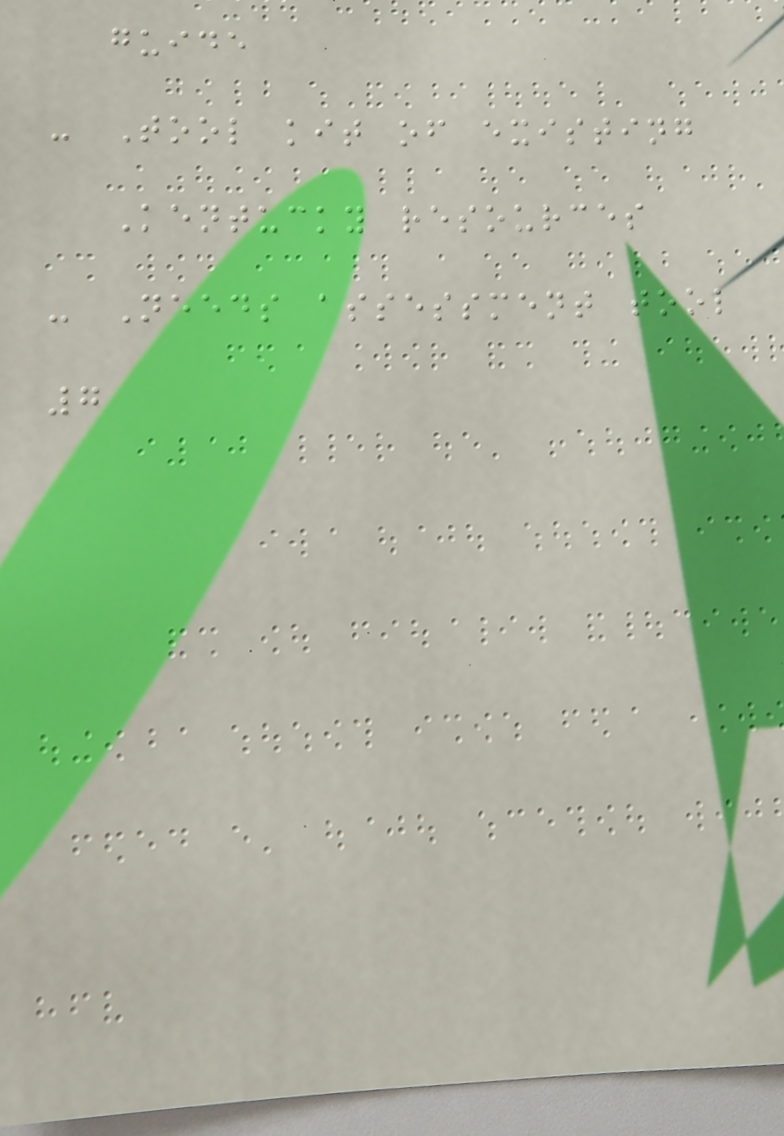guide
- Tool kit of existing
Kentucky resources
- Needs assessment tool
7
